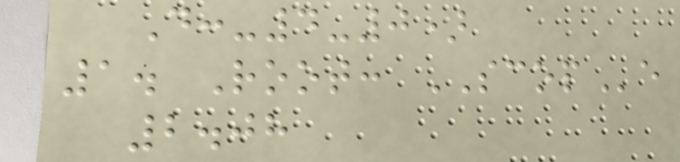D:-4-0)
1. Root: SCOPe
2.08
